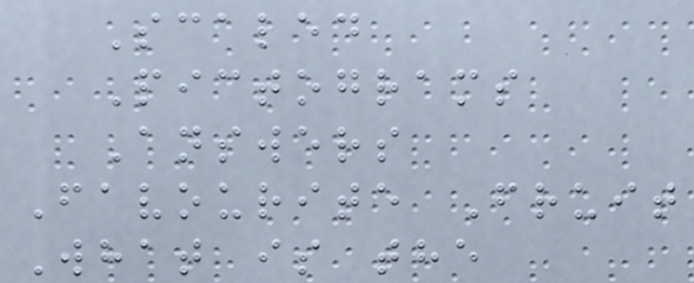Scaled
Pictograms
Answers
Favourite Fruit
What is the
